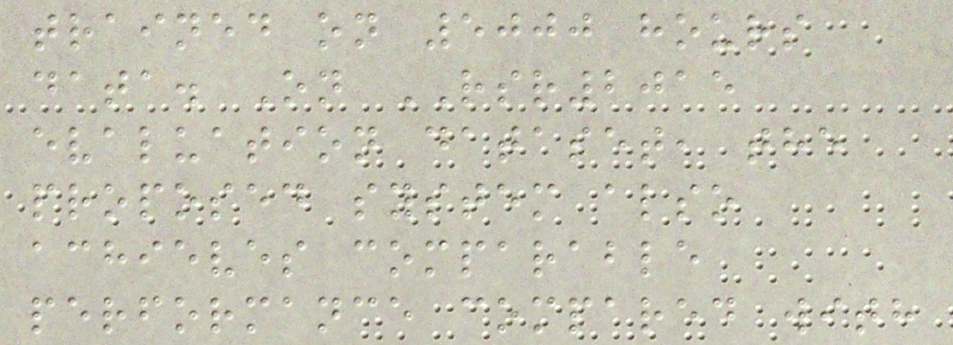trained on 5000 hours
data. On RSR2015
evaluation dataset, the
proposed system also
achieves comparable
performance compared with
